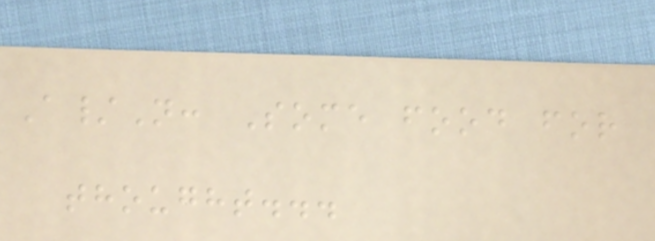A/N: Some food for
thought...
